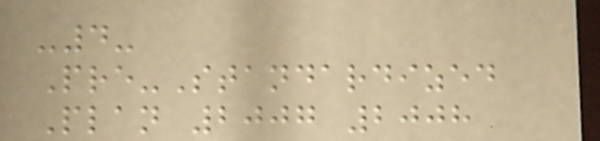-4-
Pre-Standardized
Plan 2007 2008
